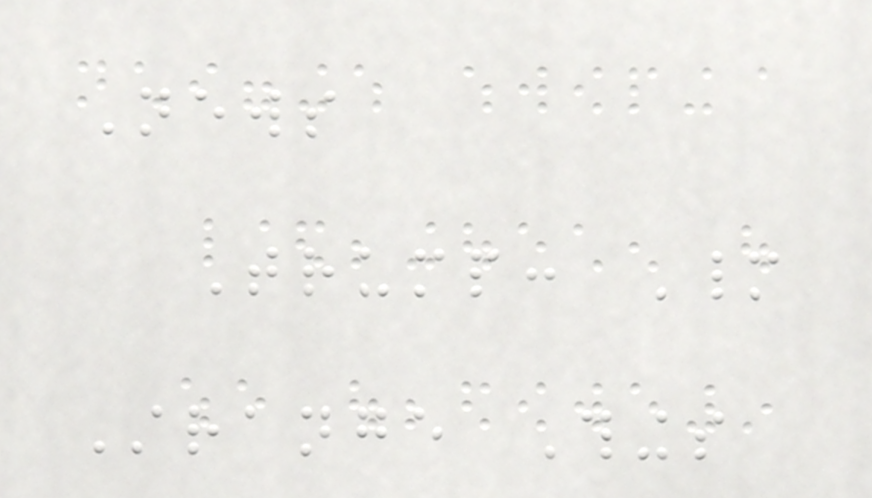News
Trump: Many
Strange Things
